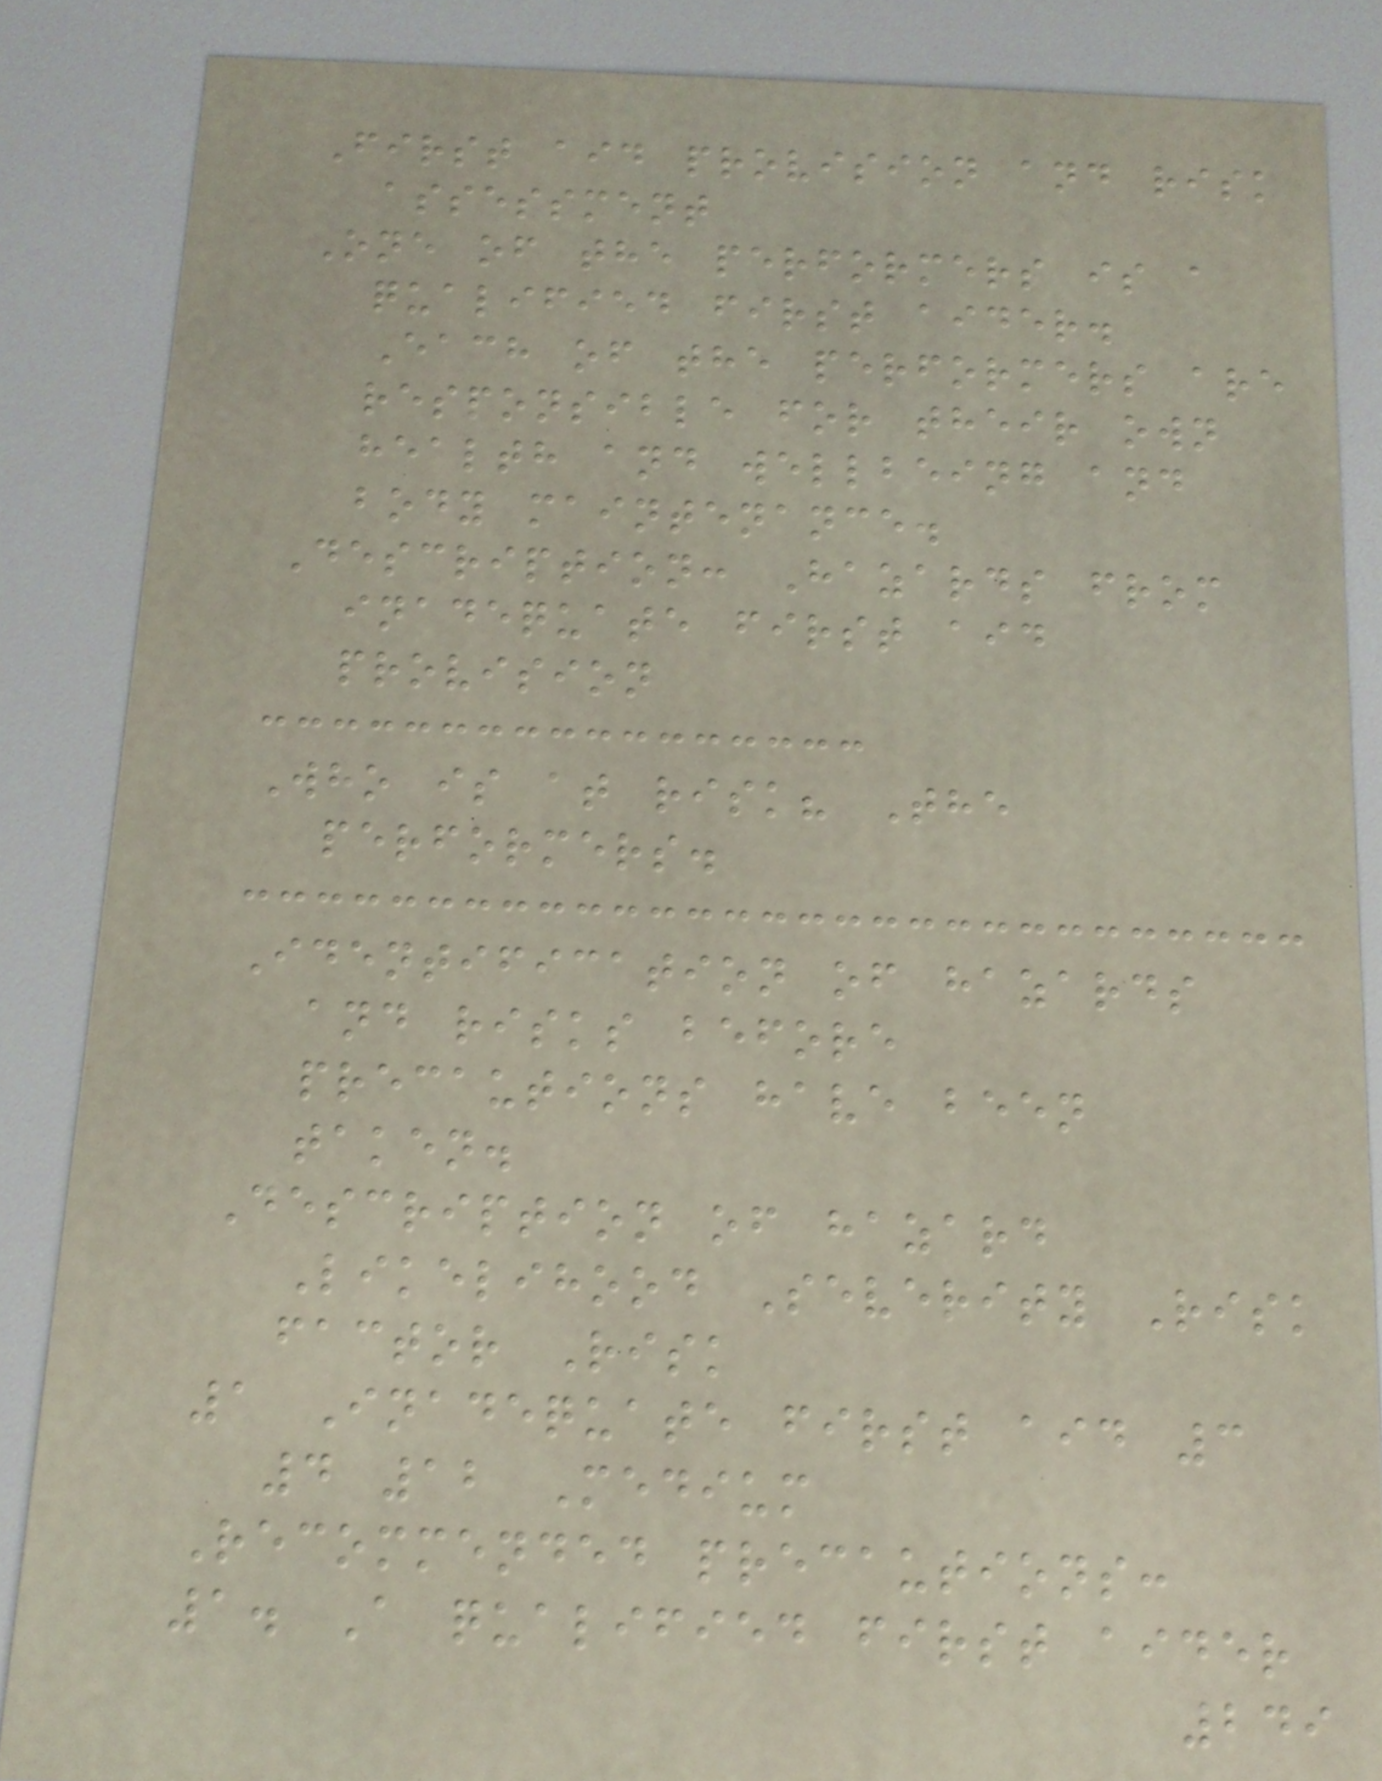First aid provision and risk
assessment
One of the performers is a
qualified first aider.
Each of the performers are
responsible for their own
health and wellbeing and
body maintenance.
Description: Hazards from
inadequate first aid
provision
Who is at risk? The
performers.
Identification of hazards
and risks before
precautions have been
taken.
Description of hazard
Likelihood Severity Risk
factor Risk
1 Inadequate first aid 3
4 12 Medium
Recommended precautions:
1. A qualified first aider
249
